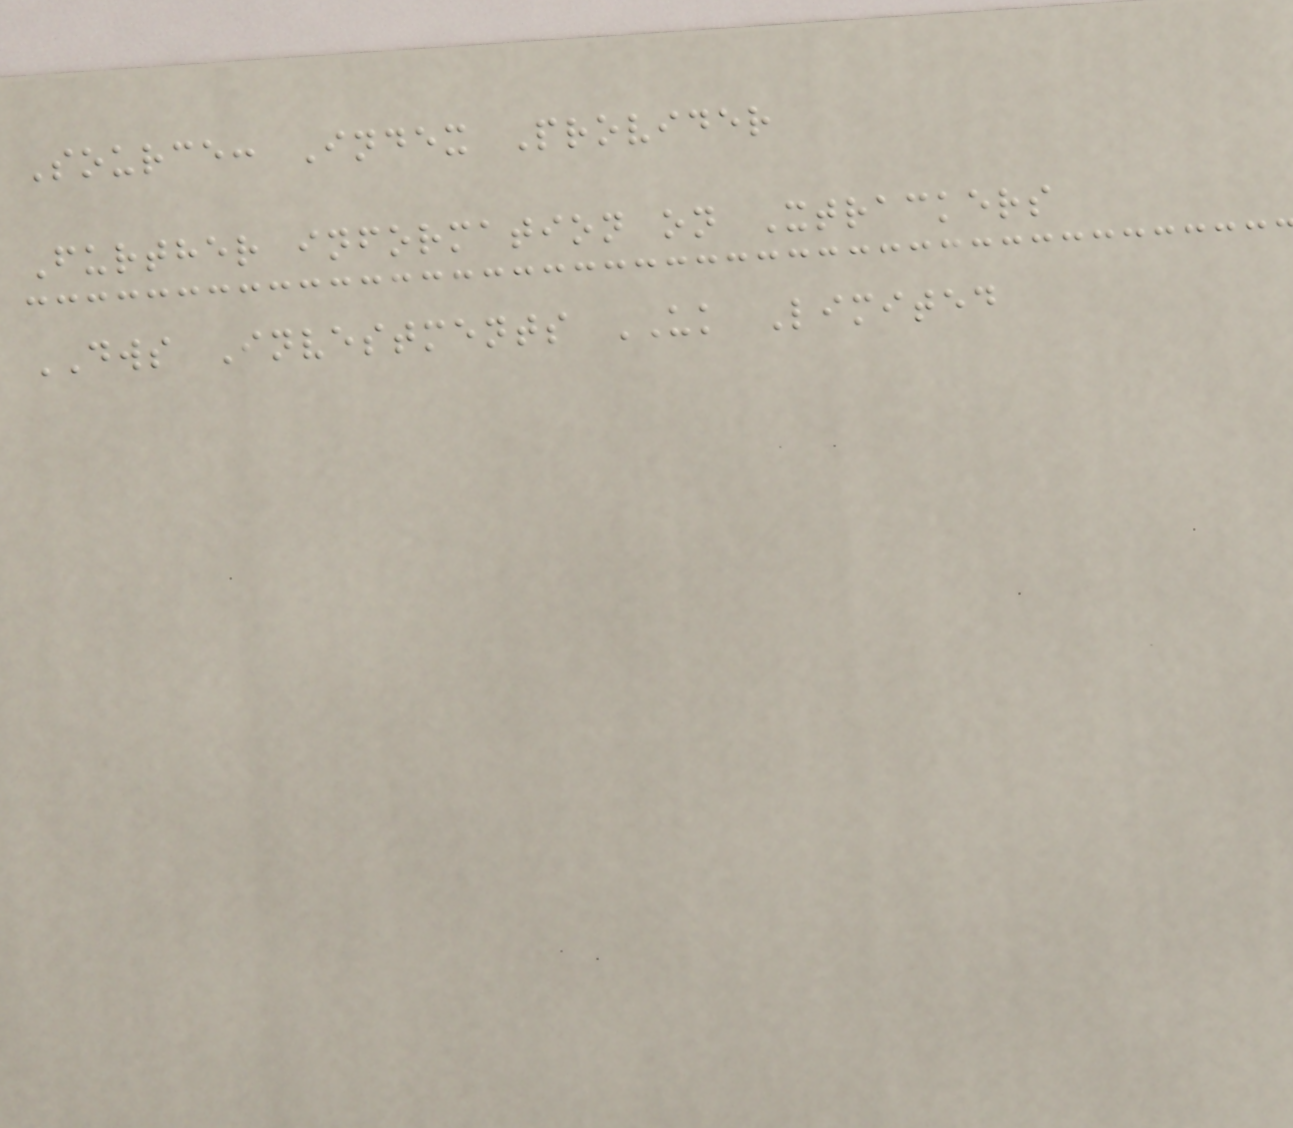Source: Index Provider
Further information on Xtrackers
DWS Investments UK Limited
